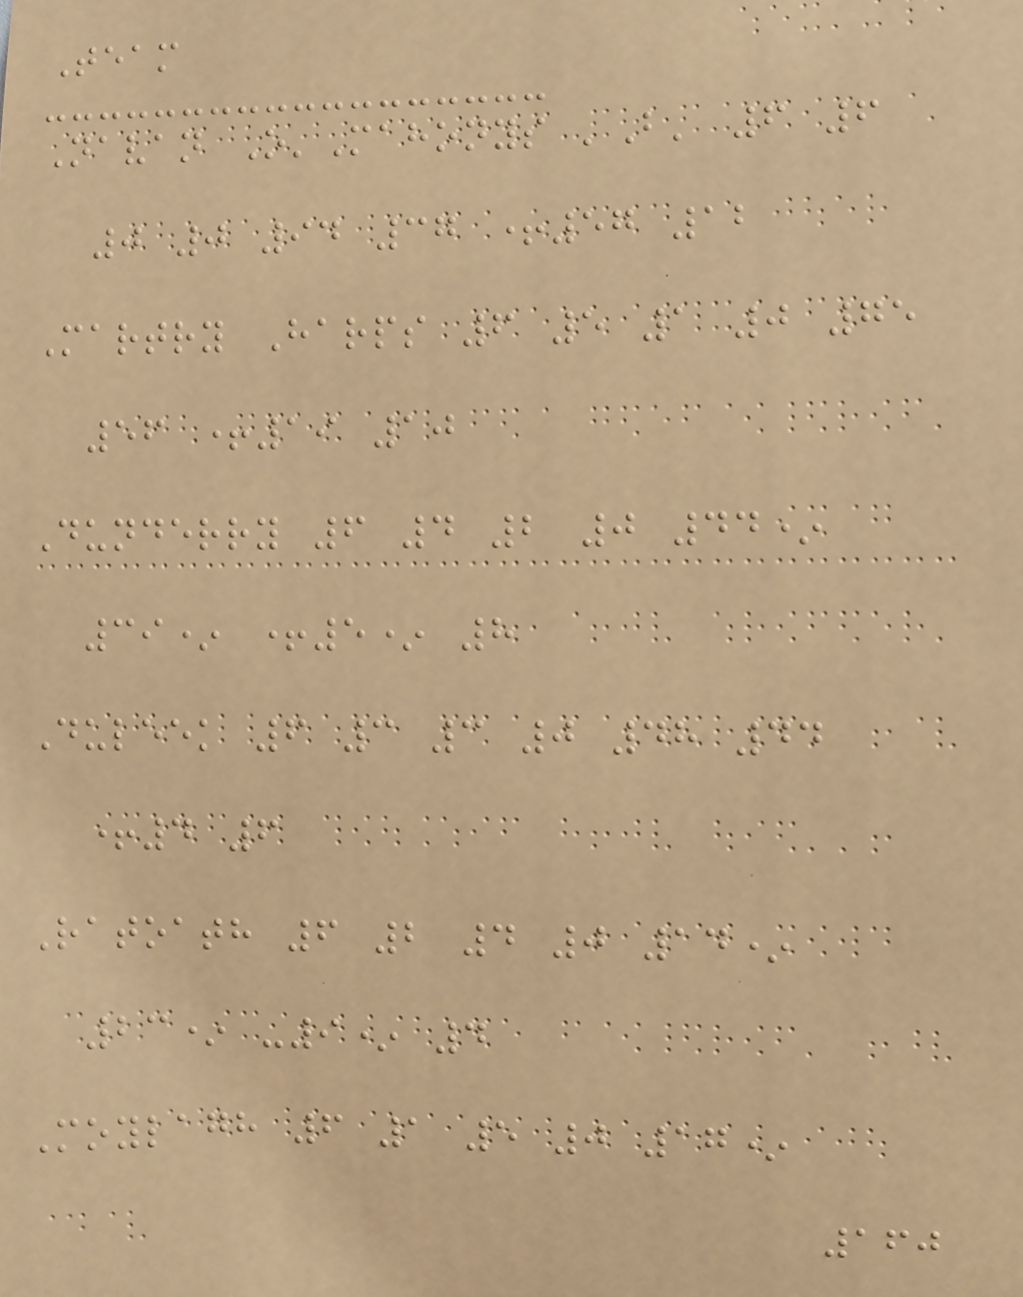Team
Navan O'Mahonys 'B' 6 6
0 0 94 37 +57 12
Martry Harps 6 5 1 0 75
56 +19 10
Dunderry 6 4 2 0 44*
39* +5* 8
Duleek 6 3 3 0 48 44
+4 6
Ratoath 6 2 4 0 14*
23* -9* 4
Moylagh 6 1 5 0 17*
160
